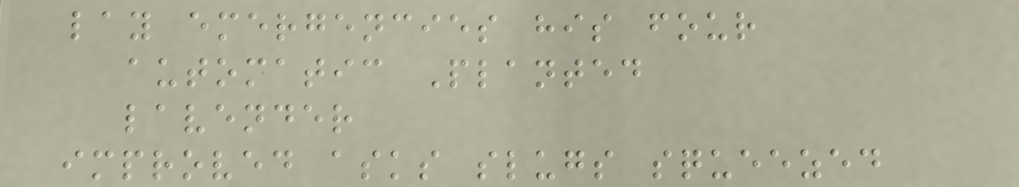lay emergencies his four
automatic Planted
lavender
improved asks slugs squeezed
